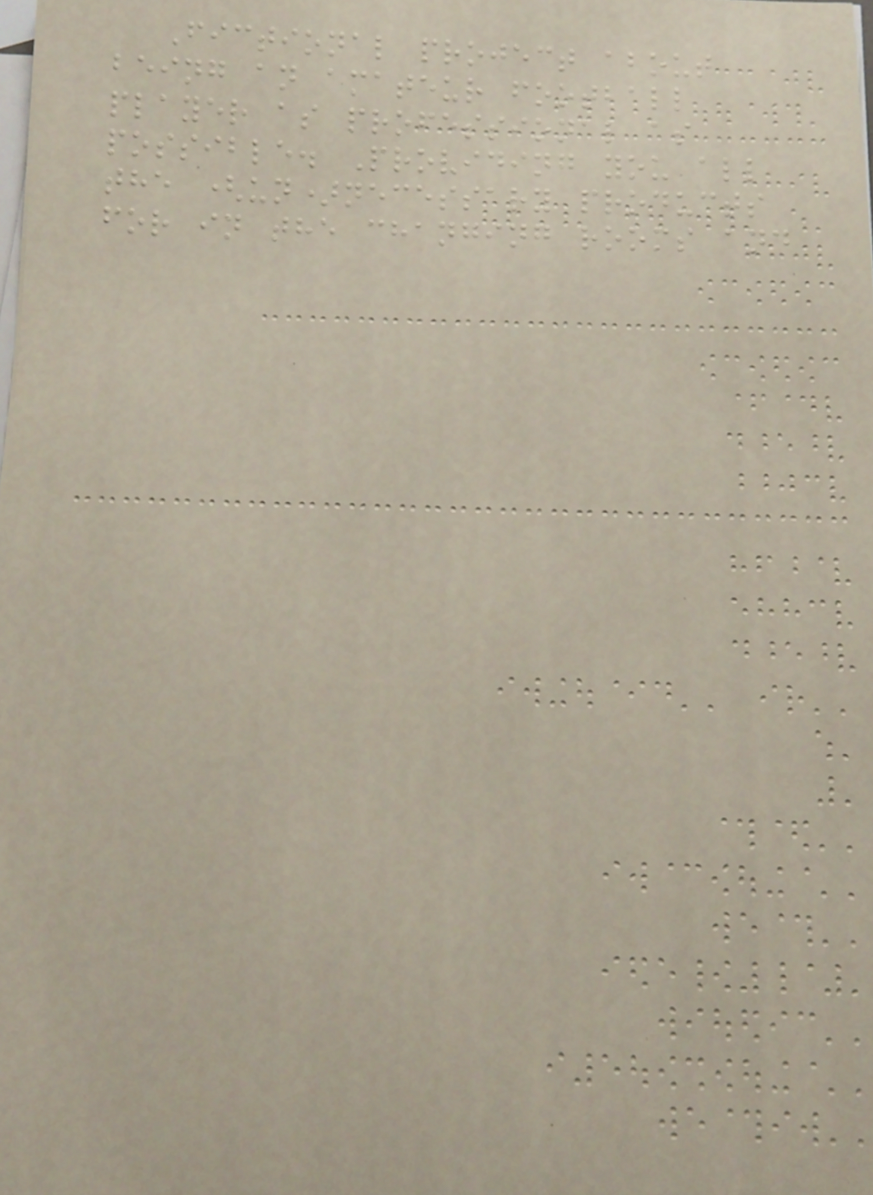Fictional project about
being an amateur football
player as professional as
possible. Providing you all
the (un)necessary products
for in the changing rooms and
